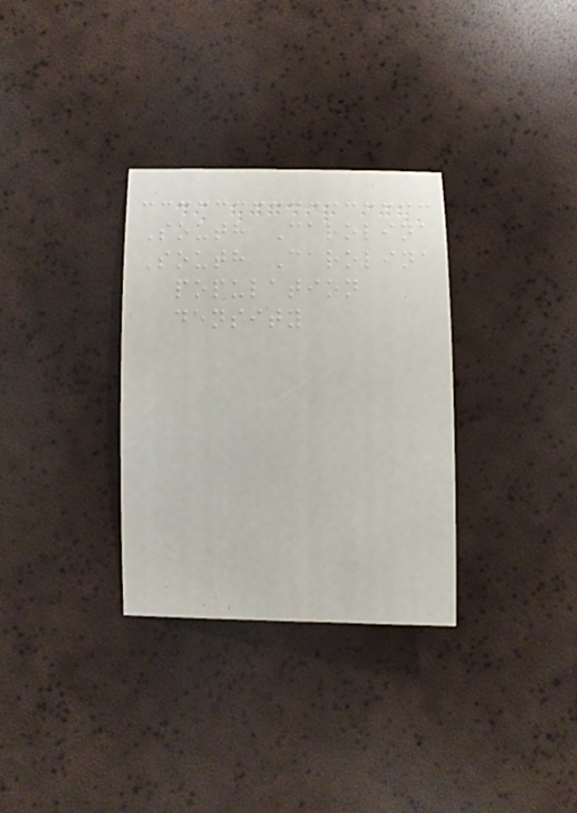South Carolina
South Carolina
population
density
